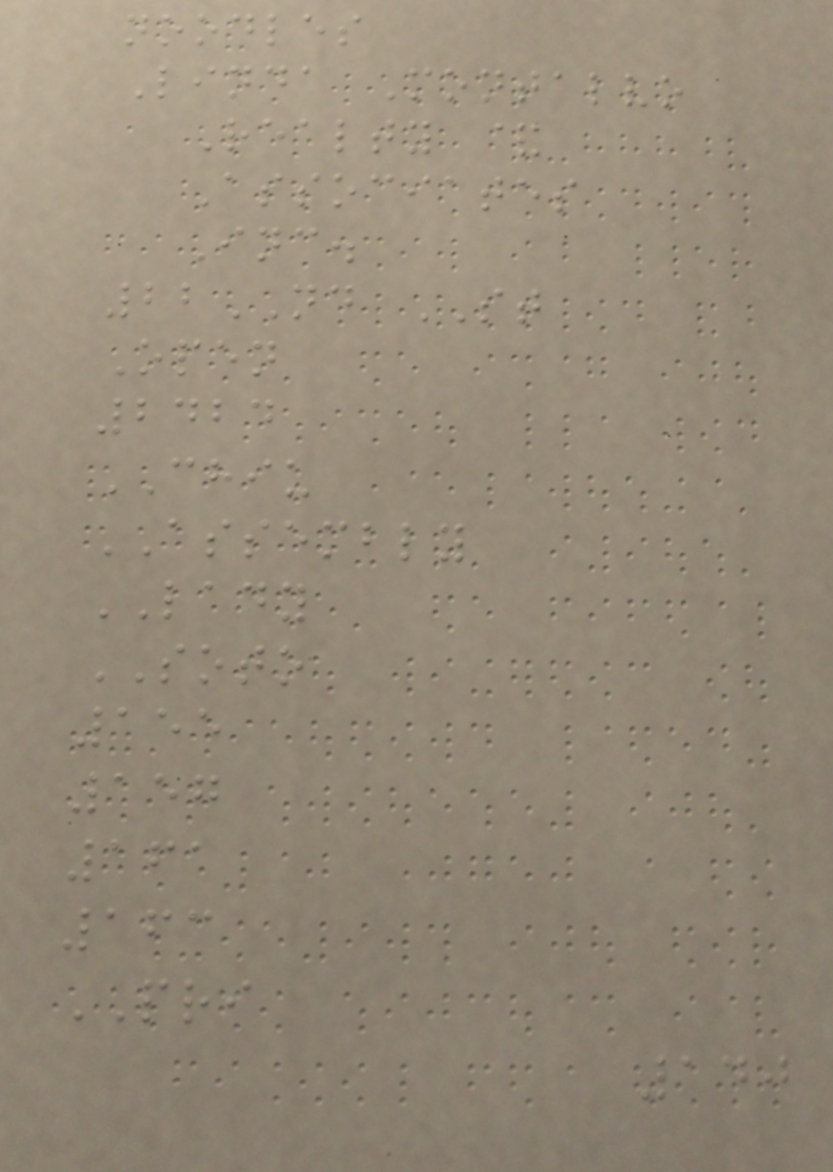noodles
Linda Montalvo
Realty &
Associates
Inc.
22ND ST
Open
2424
CHIU
ASSEMBLY
LADY
SOTO
155
157
161
163
PRI
140
